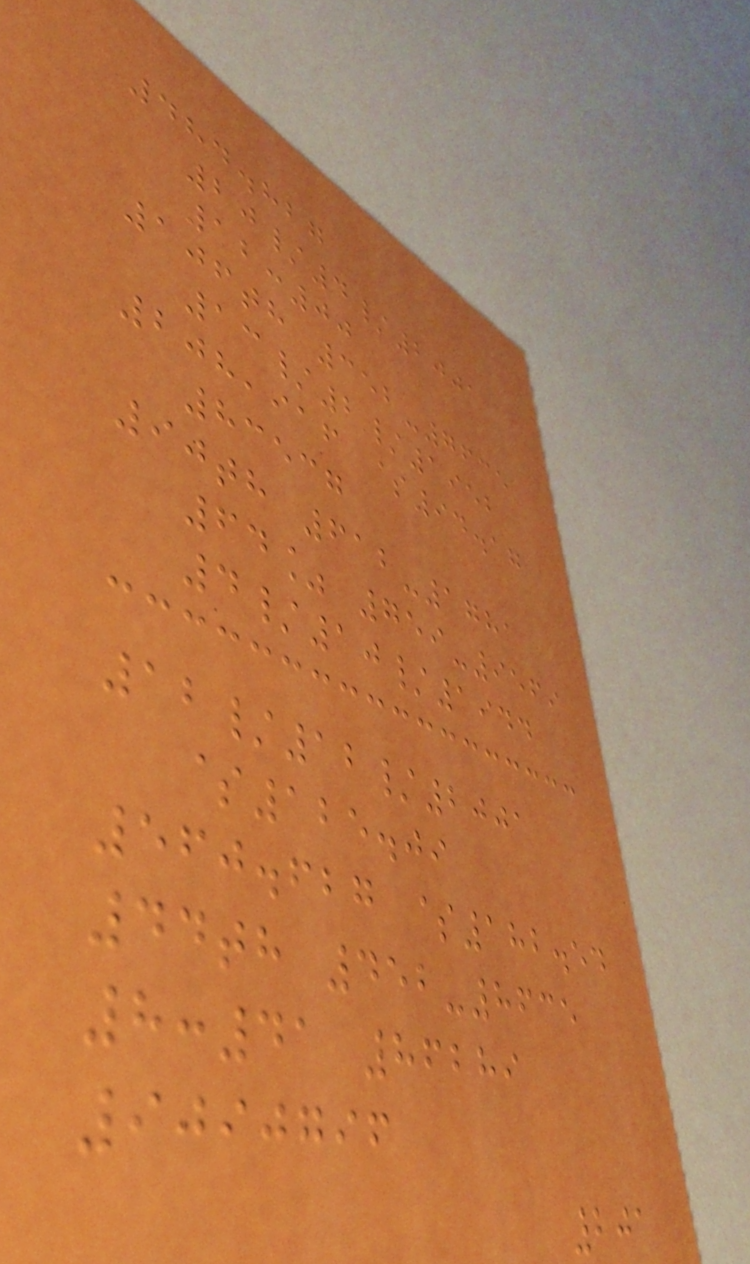484.827
20/4/2001
12:00
106th 352-7635
13/2/1952
208,916 $94.17
83537
90th 612-1781
64% 759-9569
4/10/1944
12/12/2001
$125.09
560.627 $182.54
44th 452-8635
8:41 86289
9090796
201
